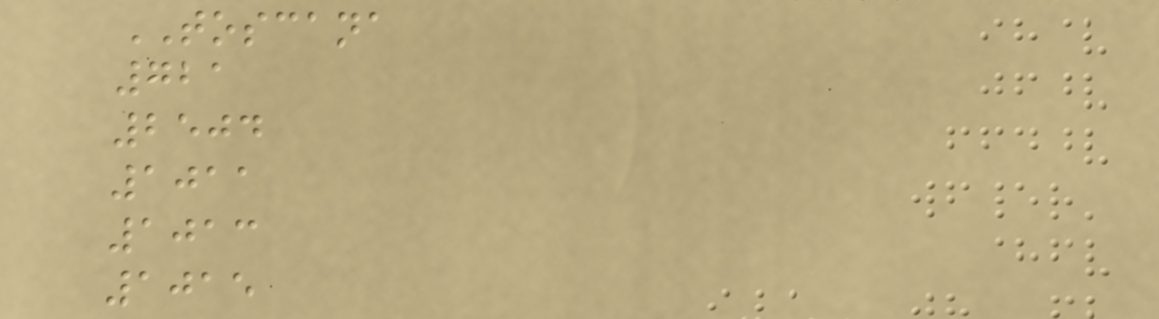TOSCANA
721
2504
1011
1013
1015
